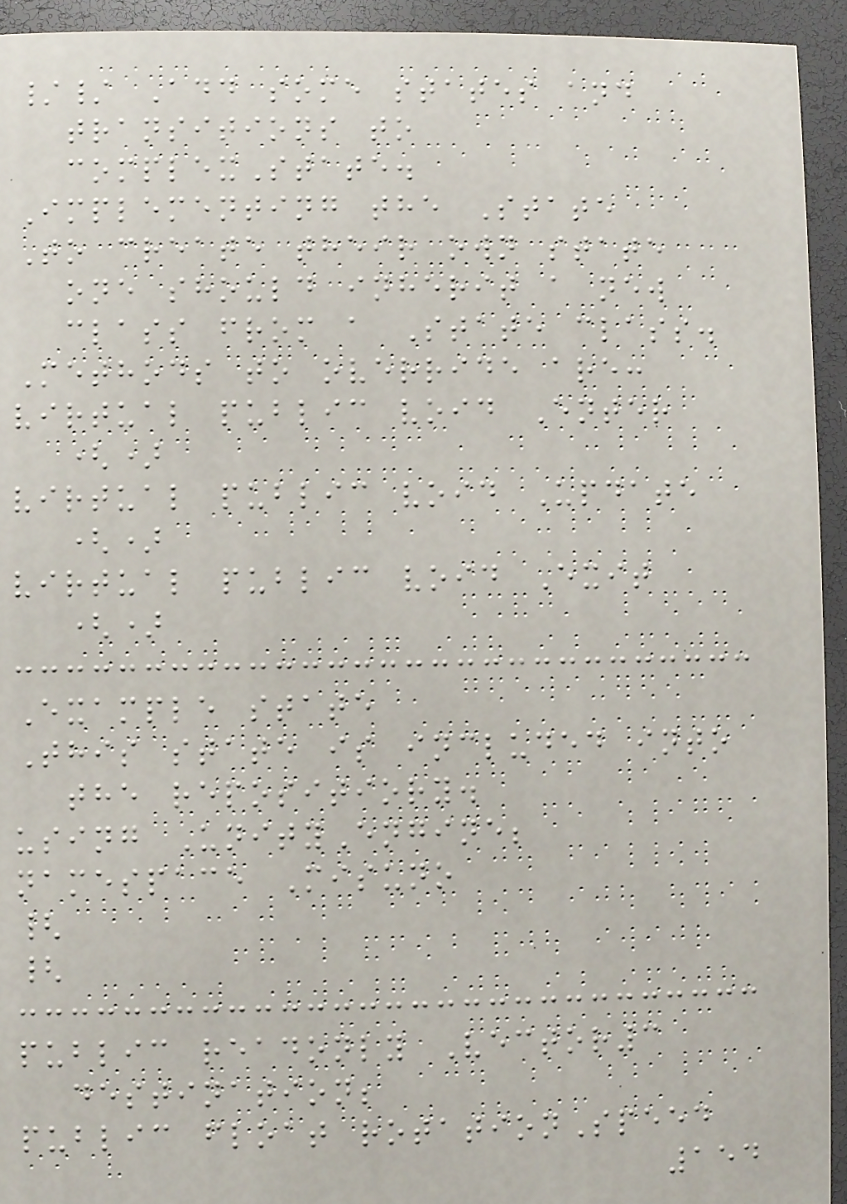// Add some states and
transitions to
complexState.
Implementing the State
To create their own state
one should inherit a new
class from a State class.
Methods to override are:
virtual public void Enter
()
virtual public void Update
()
virtual public void Exit
()
Example state
This state is included into
the repositiory.
using UnityEngine;
namespace Misuno
{
{
public readonly Vector3
destination;
public float rotationSpeed
154
